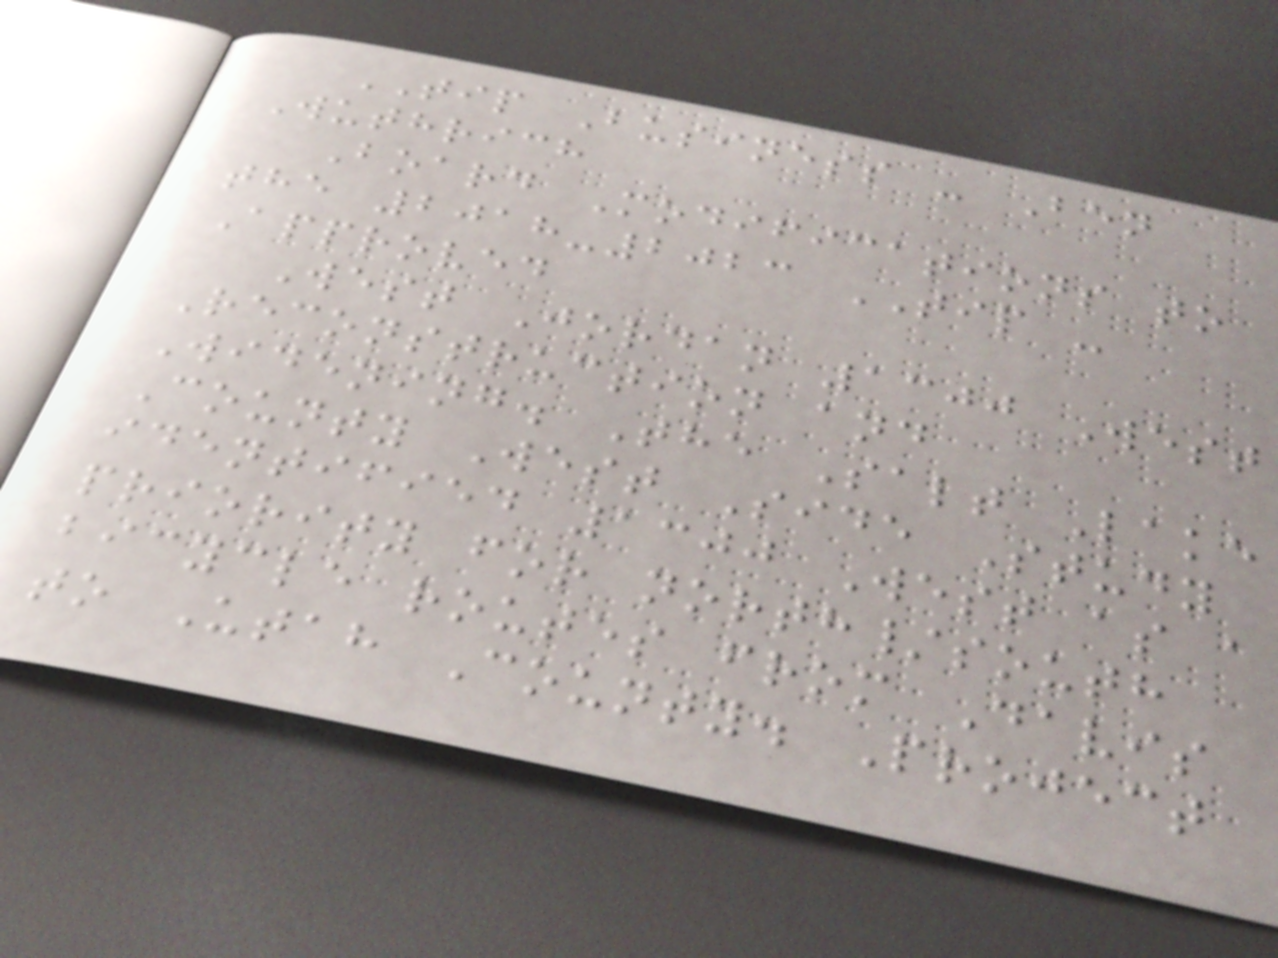TIP Business - Ben
Wuthrich
Board Modifications to
the 2018-2023 TIP -
Approved
West Jordan 1300 West
Reconstruction and
Widening. The Salt Lake
County West Side Study
identified 1300 West as a
priority for north/south
bicycle routes from Davis
to Utah County. Project
